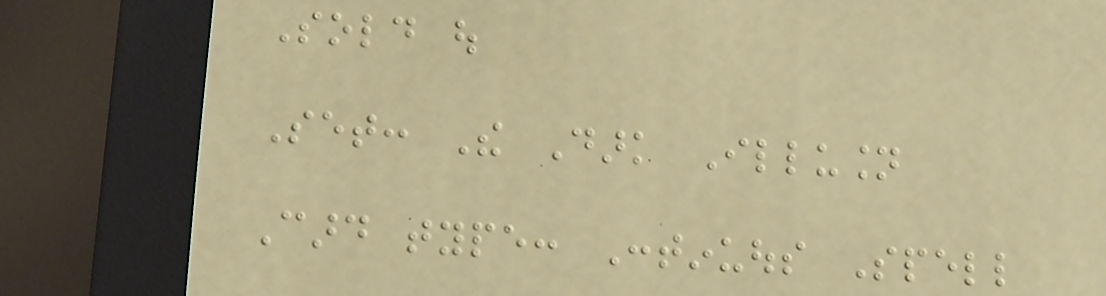Sold out
Set: The Dark Illusion
Card type: Continuous Spell
